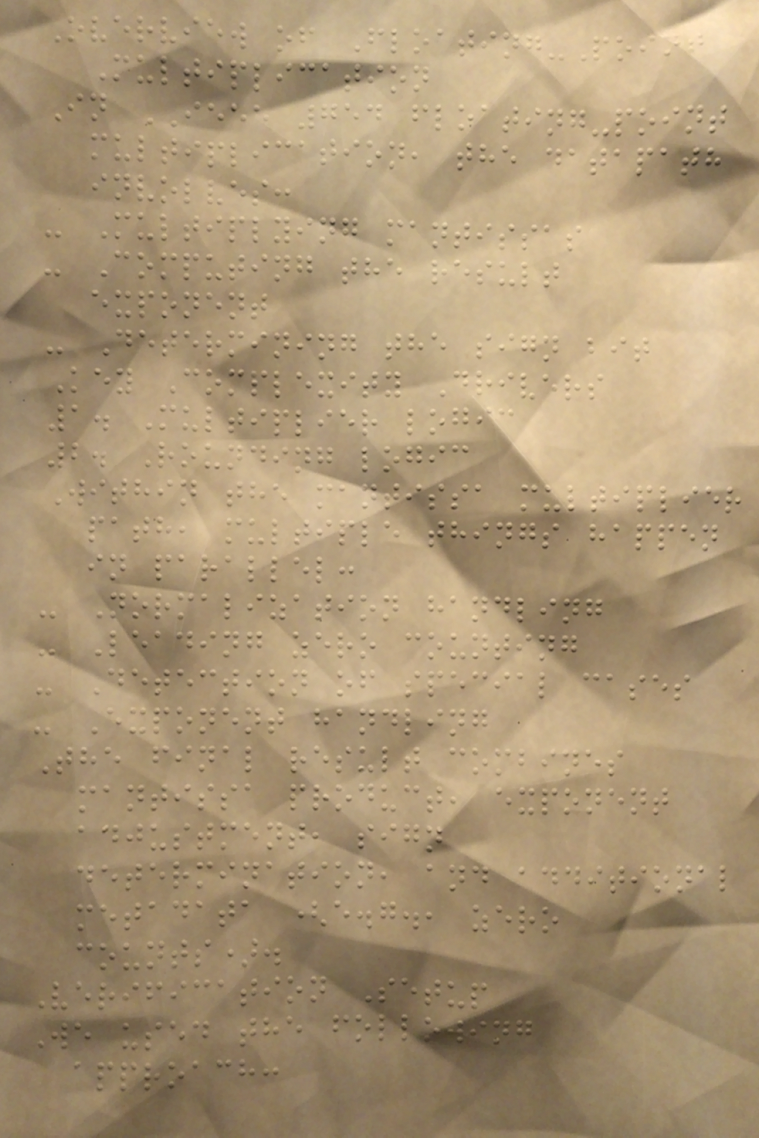Overview of Floating-Point
Multiplication
In IEEE 754 floating-point
multiplication, the datapath
involves:
- Multiplying mantissas
- Computing the result
exponent
- Determining the sign bit
Key Complexity Drivers
1. Multiplier logic
2. Rounding logic
Within the mantissa multiplier
path, multiple things happen
in parallel:
- Normalization handling
- Leading zero counting
- Detection of special cases
- Exponent handling
The final result combines
mantissa product, exponent
adjustment, sign
determination, and additional
metadata (e.g., zero
counts).
Verification Setup
We used the following
approach:
